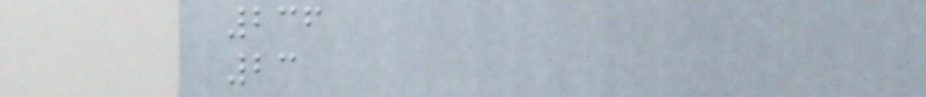236
23
